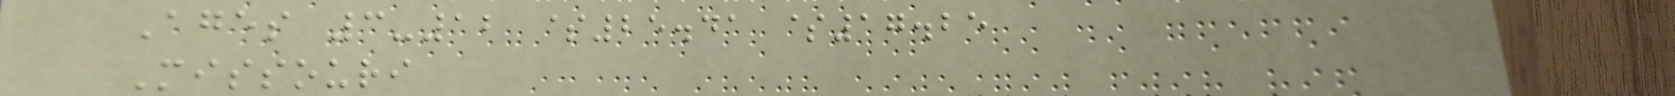Ages 3-12 $25.41 $17.25
Missouri
